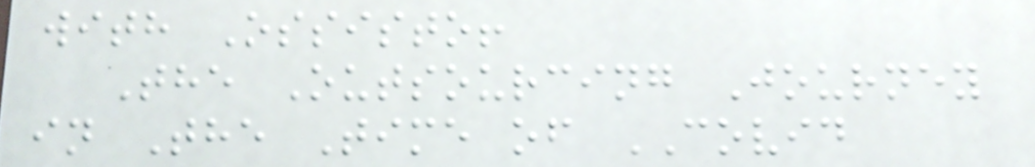with Ossisto!
The Outsourcing Journey
in The Time of COVID
